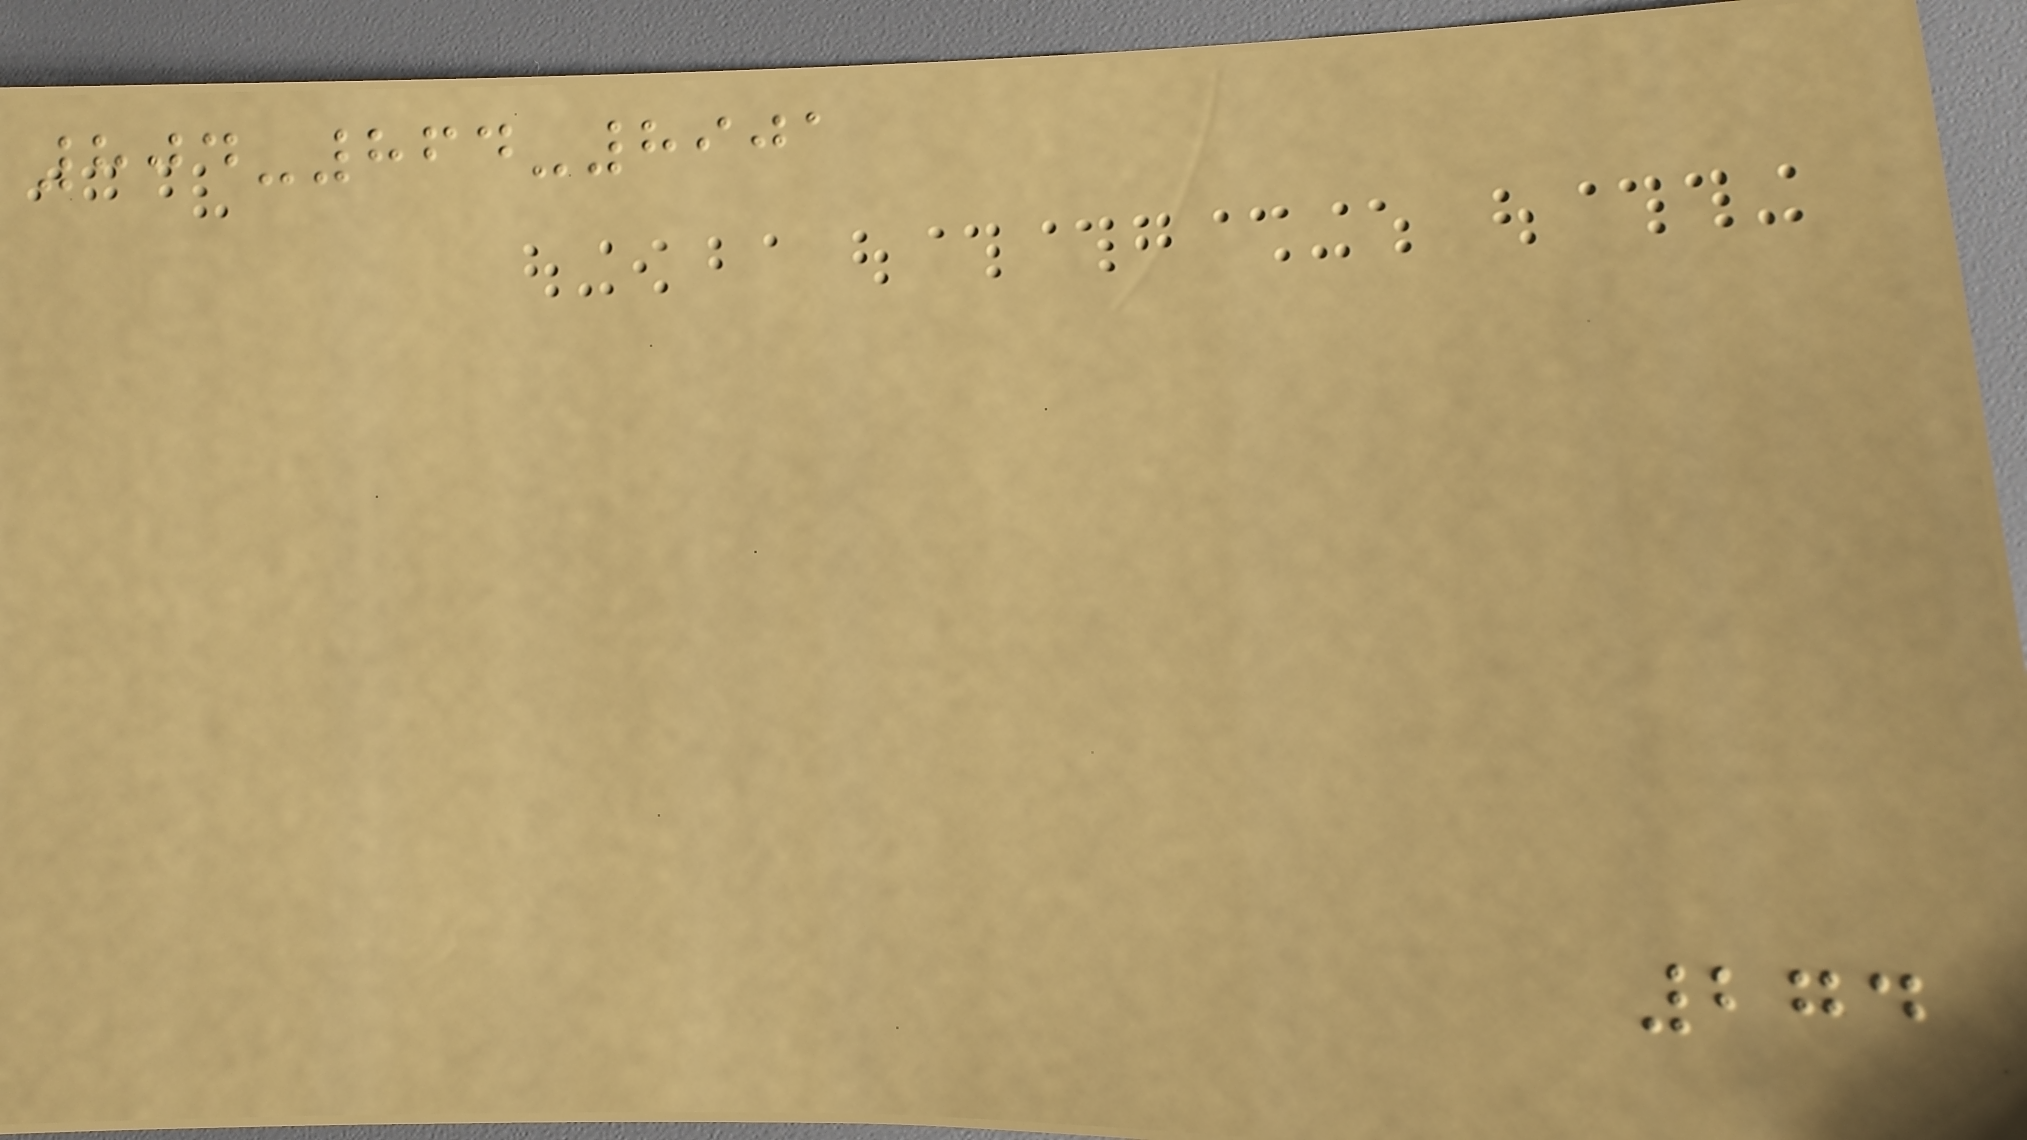804-864-8901
274
